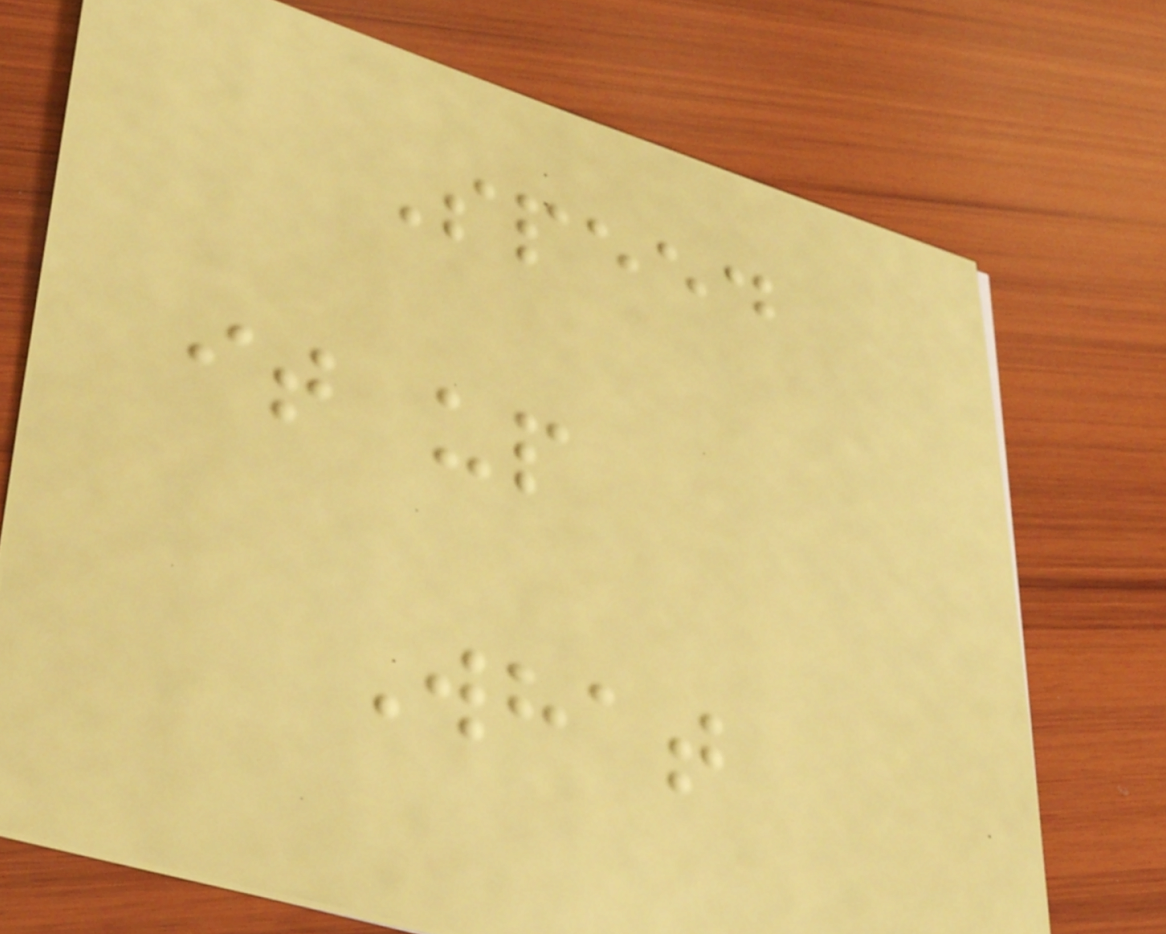Speed
it up
What
